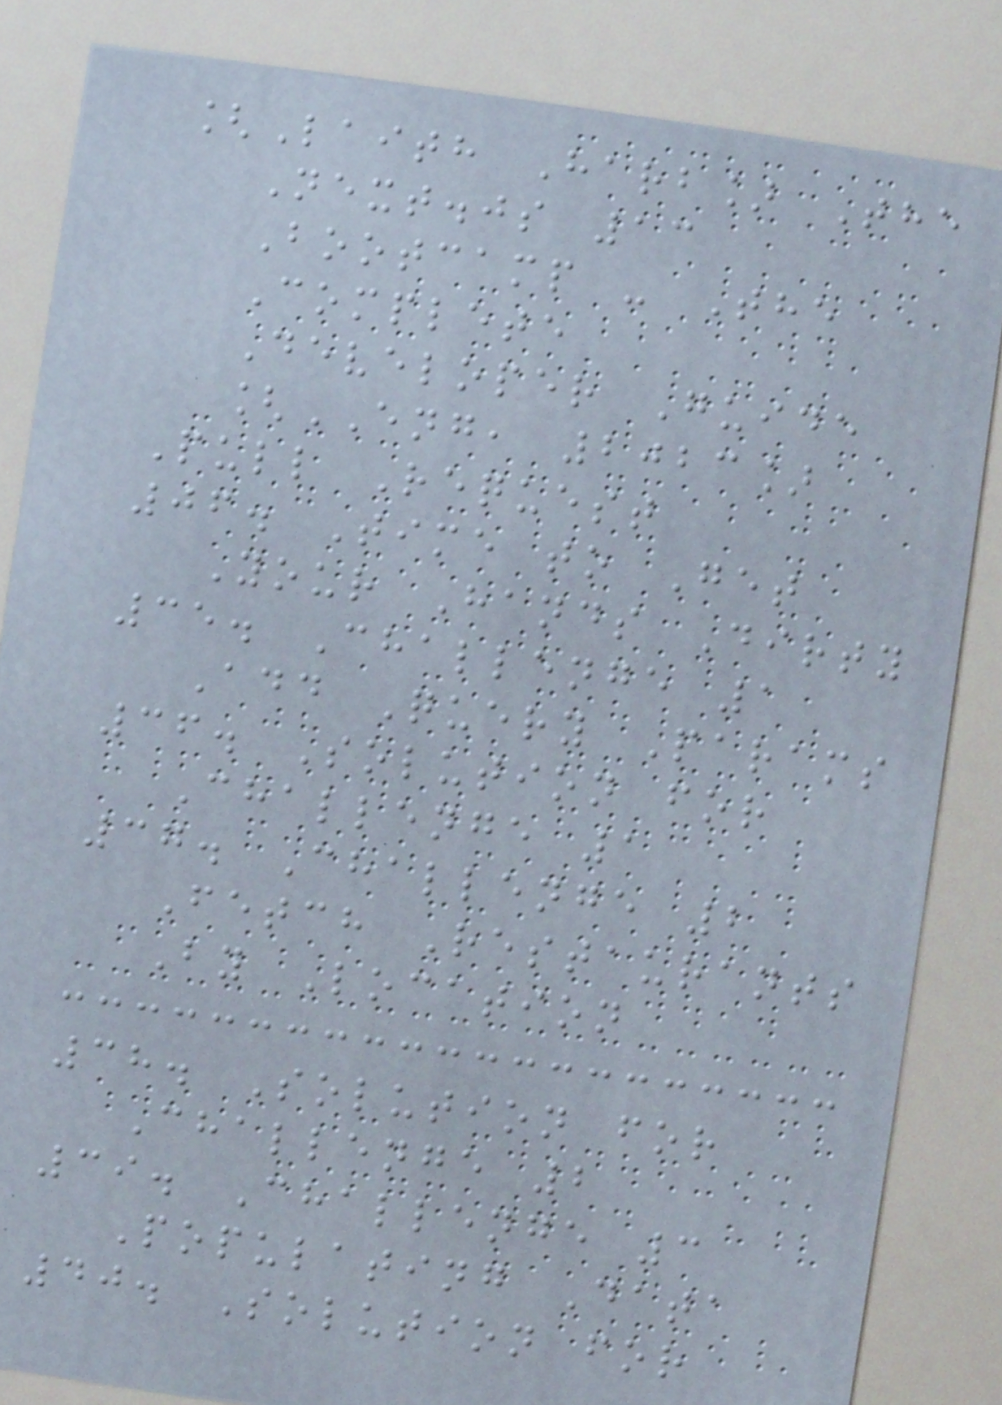[Laith Harb] The
Next.js 13
Bootcamp - The
Complete
Developer Guide
[ENG, 2023]
Pull Request
06. Time to Get
Your Hands Dirty
35. Challenge 1
Add Query Params
36. Solution for
Challenge 1
37. Challenge 2
Fetch Restaurants
By Location
38. Solution for
Challenge 2
39. Challenge 3
Populating Data
40. Solution for
